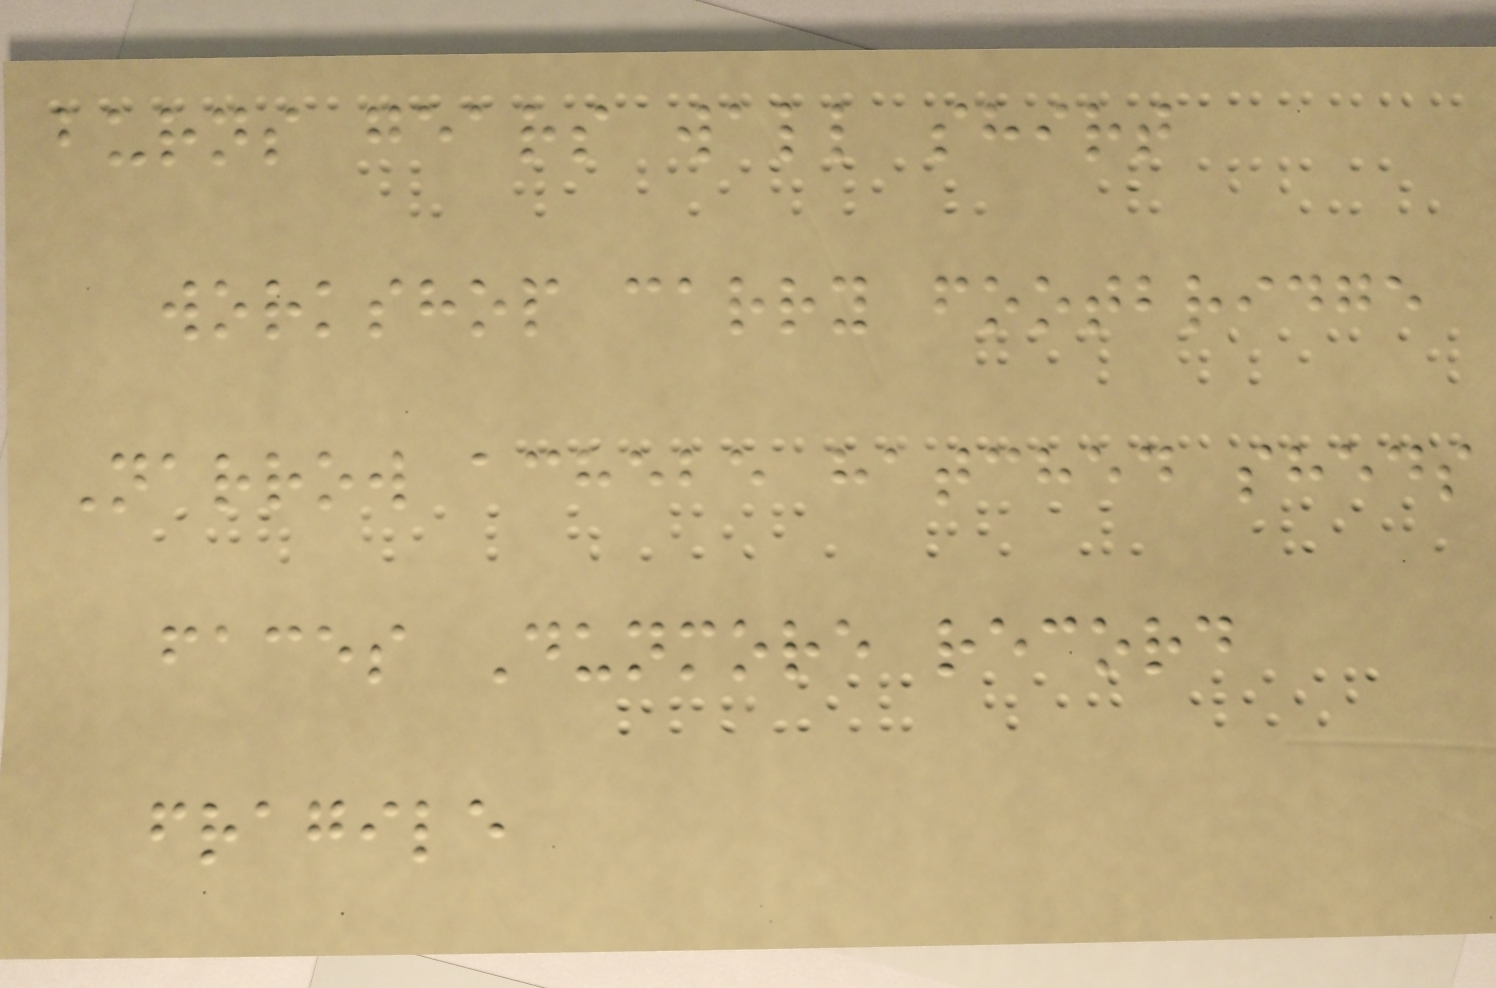burns gears wall shirt
workshop carry footbridge
Narrow achebe hatched sheds
faces Dunmore record
fragile
